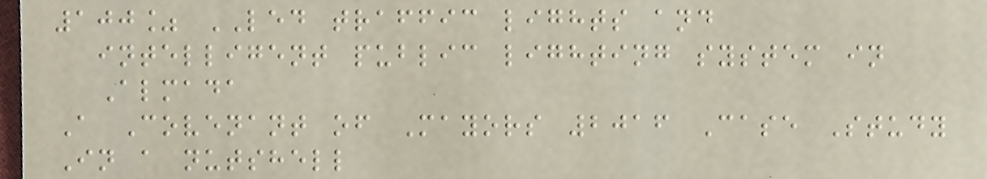100% LED traffic lights and
intelligent public lighting system in
Almada
A Covenant of Mayors 2016 Case Study
In a nutshell
